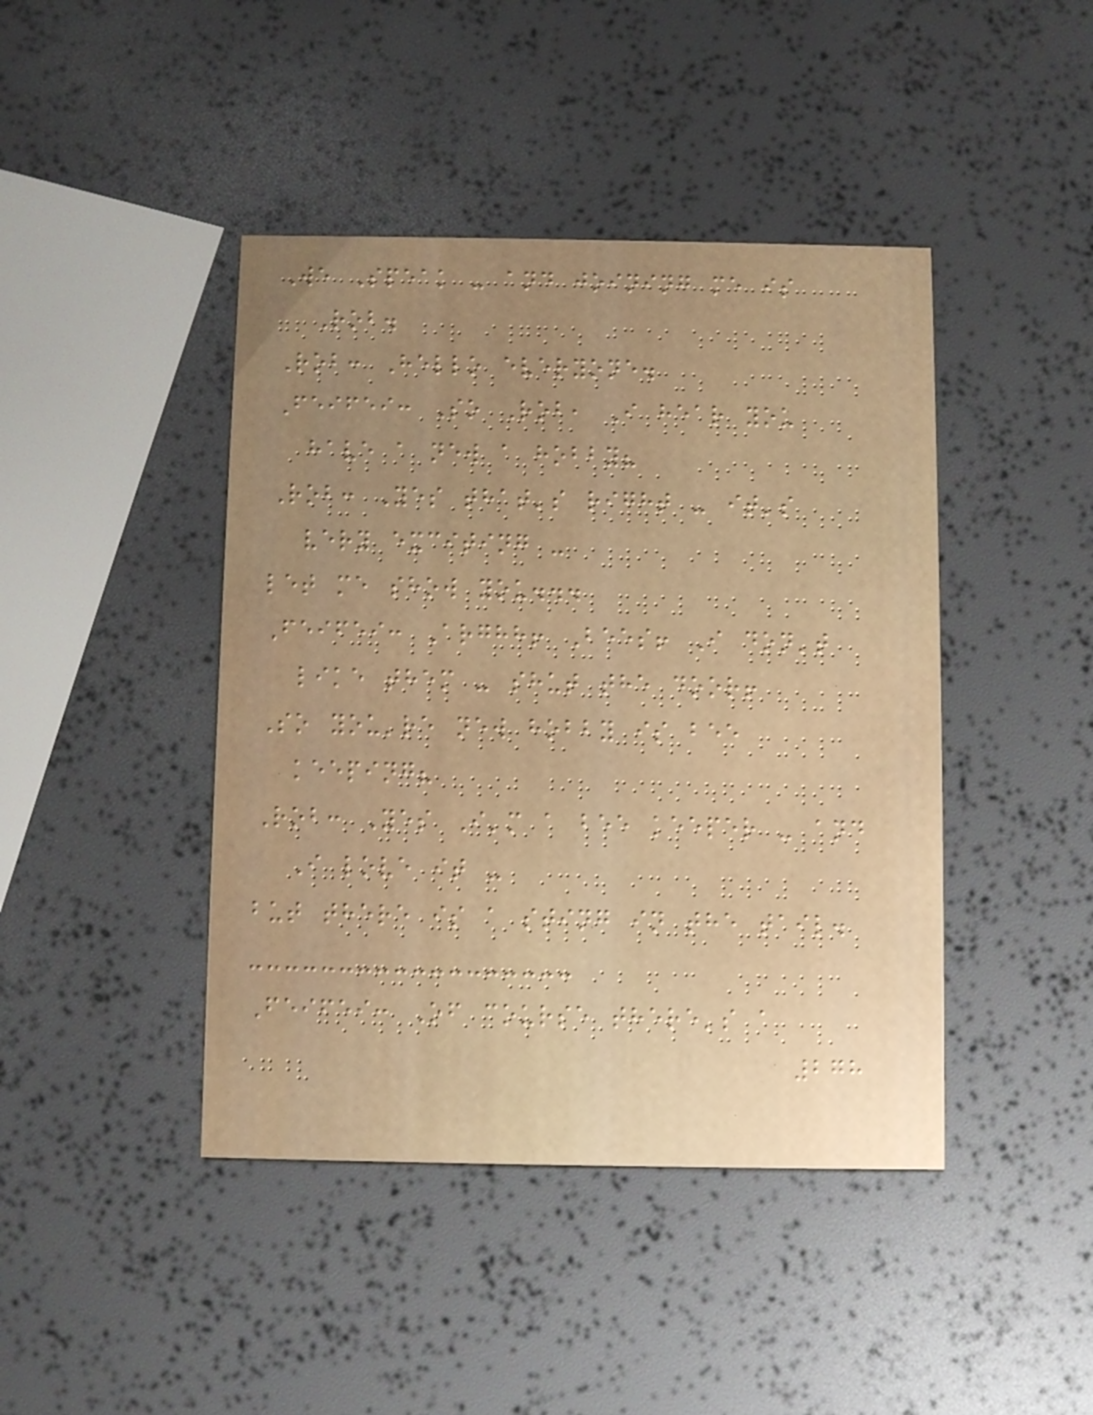We Speak - and joining me is
Rob.
Rob: Hello everyone.
Feifei: So Rob, I hear you
have a new a hobby?
Rob: Yes that's right - it's
very exciting -
let me show you...
Feifei: Arghh! Bees! I don't
like them - shut the door!
So you're new hobby is bee
keeping?
Rob: Yes I'm a bee keeper - and
I love it -
but there is a sting in the tail.
Feifei: Of course there's a
278
